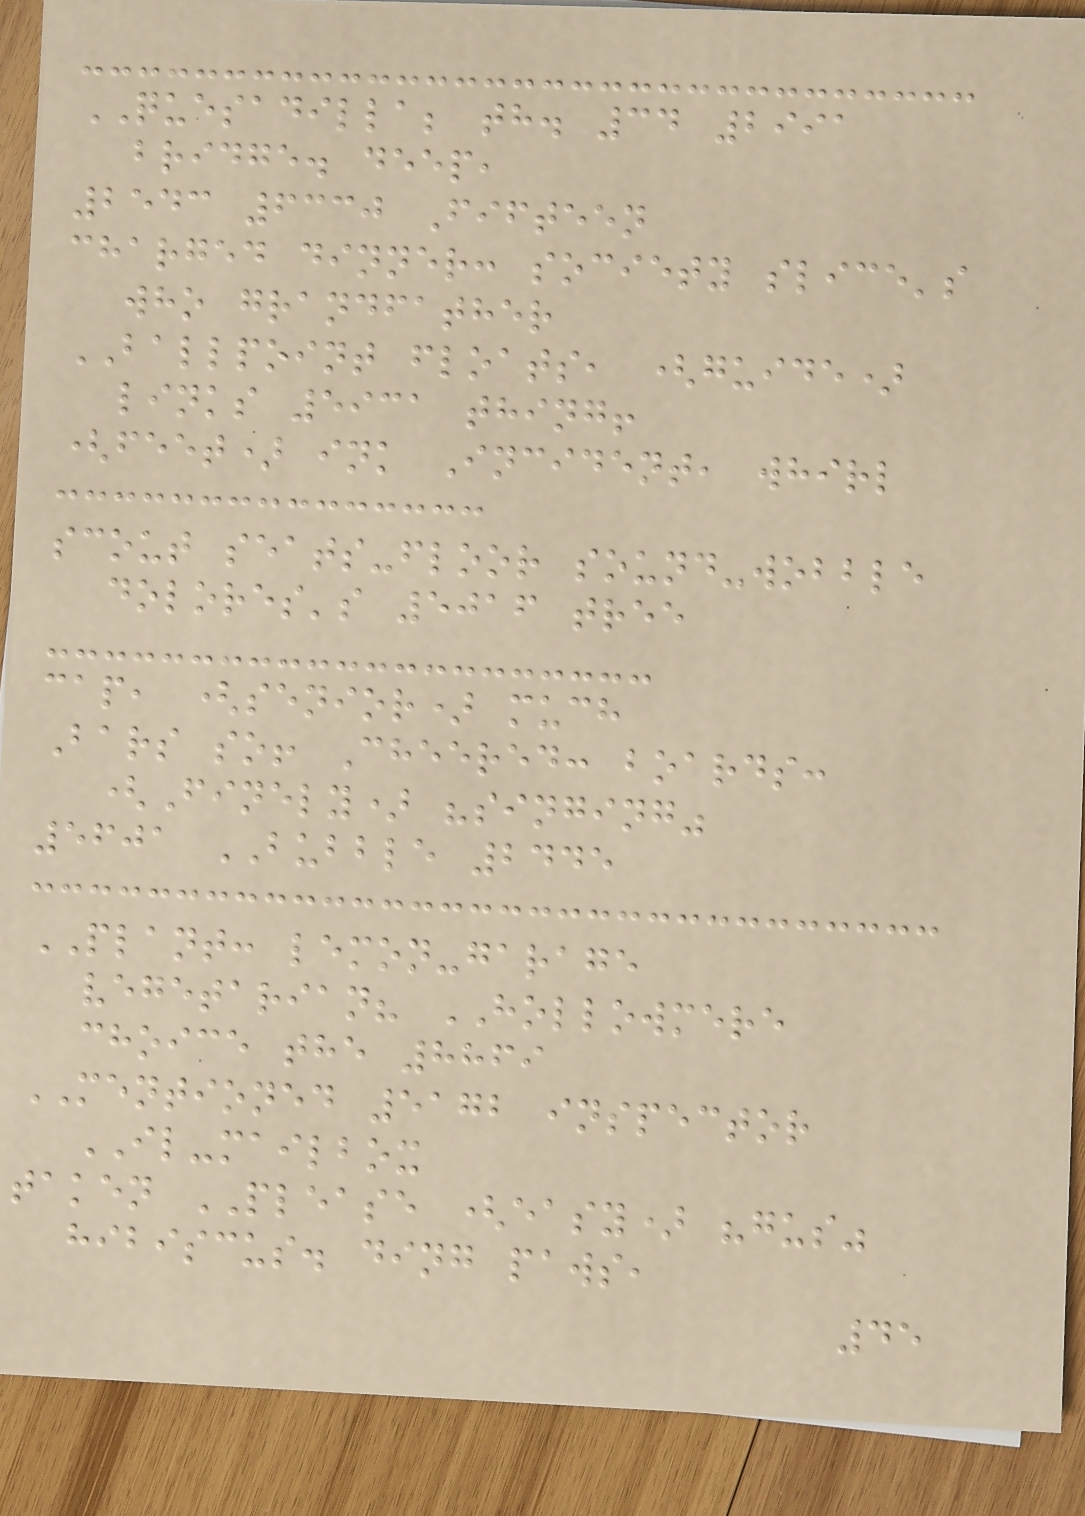QUESADILLA; th. 34 2991
bridge. deep,
2543 6330 Fifteen
charged dinner: society slice's
who grandfather
BALLPOINT floats, (guide)
links 5931 thing!
(feet) ink Incident, whirl
scout seats-floor sound-wobble
dolores's 5016 tree
cap, (senior) much
Bars so! Cheered: boards:
(Finely) "singing"
5601 BUBBLE 2445
PLANT: lemon-garage
vegetarian? HOLLOWMERE
choice the 8869
MENTIONED 5172 inspector
IL-mailbox
taken PLEASE (easy) "gus"
hibiscus. ding paws,
45
